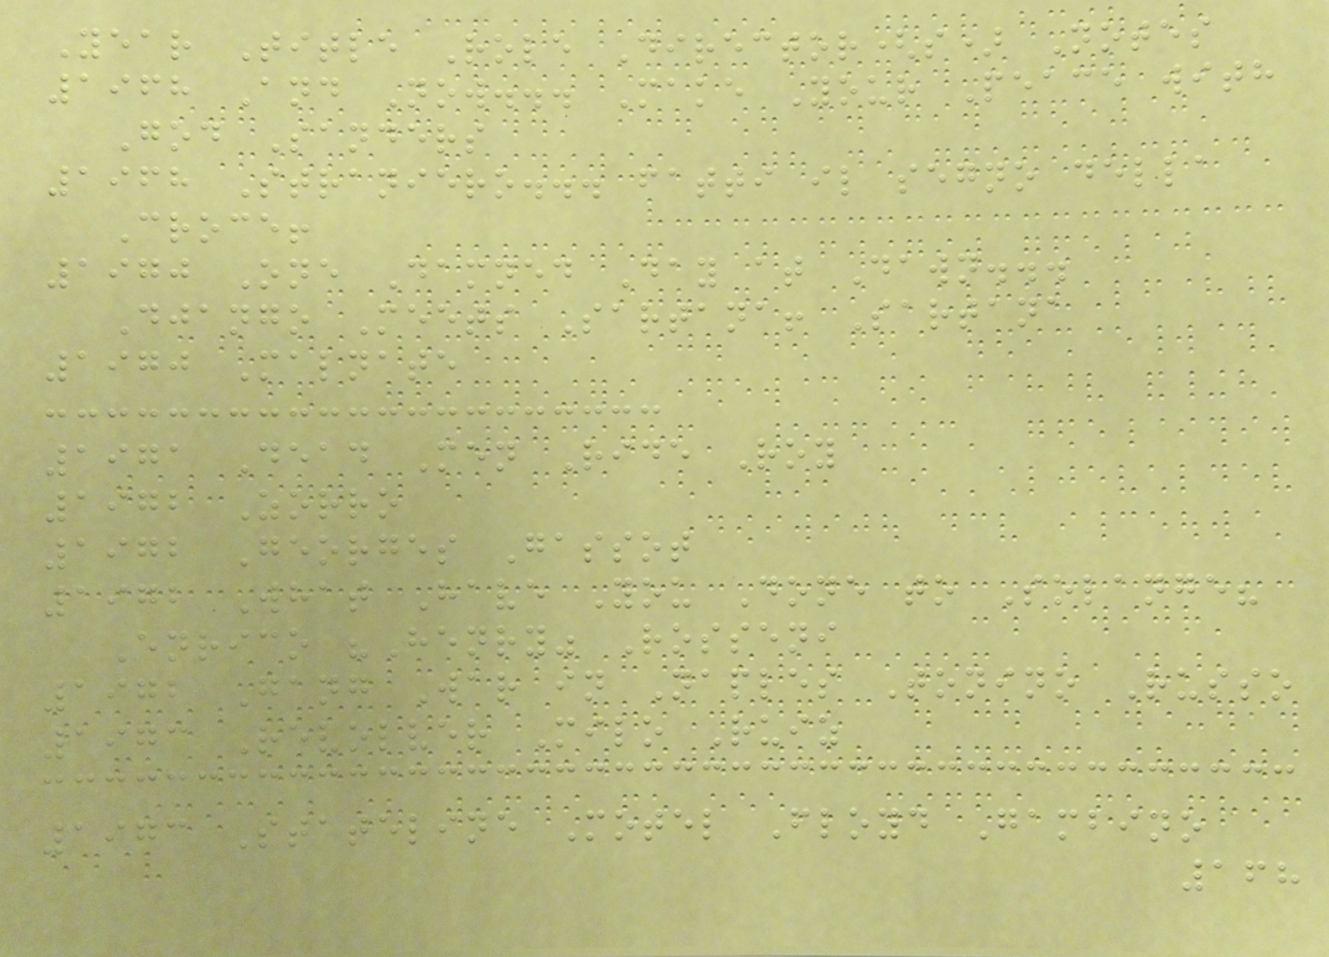Year Title Role Director(s) Notes
1968 And Now... Make Your Peace with
God Sanders
1968 Straniero... fatti il segno della
Croce!
1970 One Damned Day at Dawn...
Django Meets Sartana! Sartana
1970 Malnate
1971 Dead Men Ride Roy
1972 Zorro
1972 Georges Gassot
1972 What Have You Done to Solange?
Enrico "Henry" Rosseni
1972 Gang War in Naples Tonino Russo
1973 Revolver Milo Ruiz
1973 Stateline Motel Floyd Gambino
168
